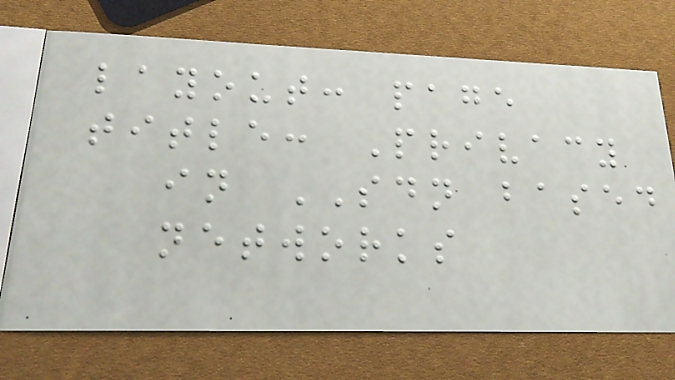layout: page
title: Privacy
in SDN based
networks
